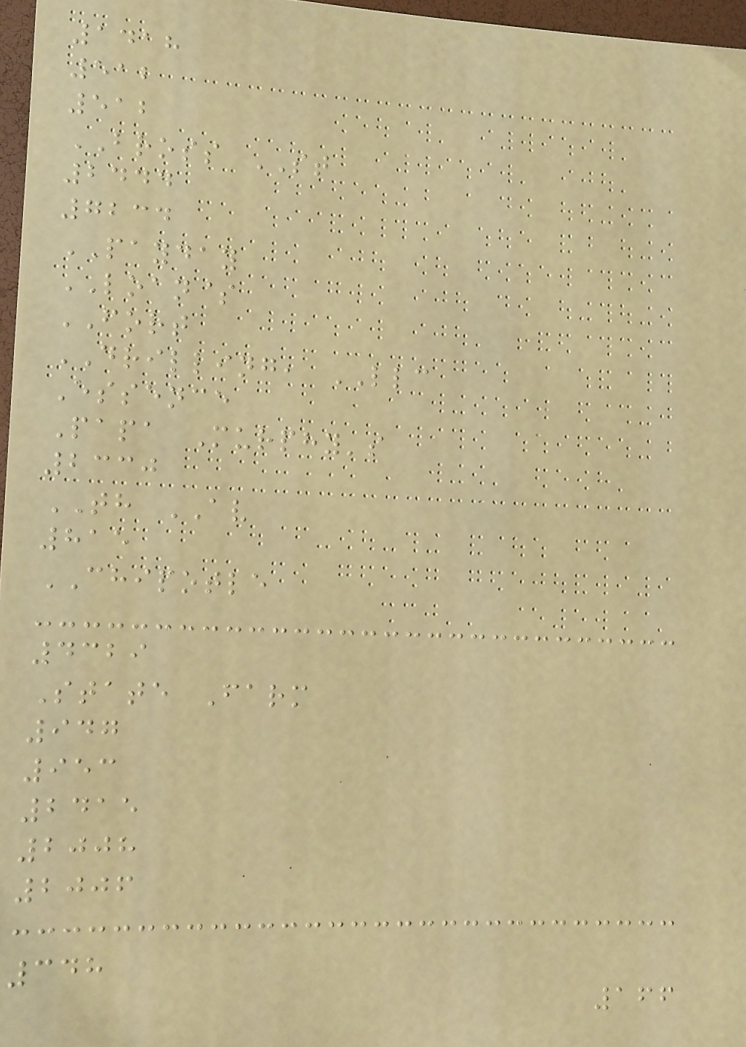1418
512
512
BROSS ST
2444
7234
PAYDAY
LOAN$
FORT
DRILLING, LLC
Essence
Papa Murphy's
2330
TH AV
815
CHIPOTLE
4329
State Farm
947
953
2415
2008
2006
348
166
